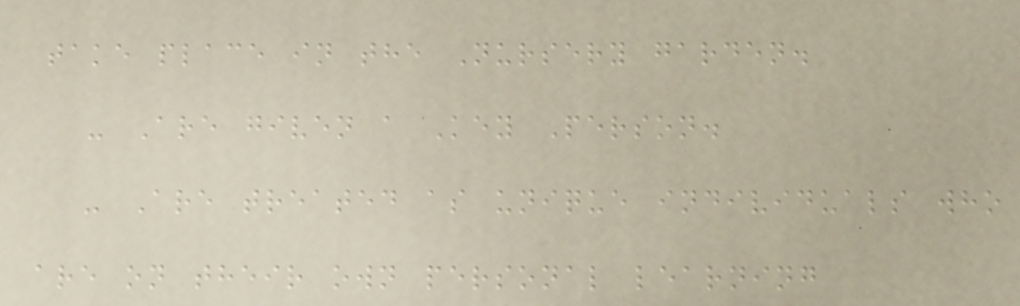take place in the Nursery garden.
- Are given a Key Person.
- Are treated as unique individuals who
are on their own personal learning
